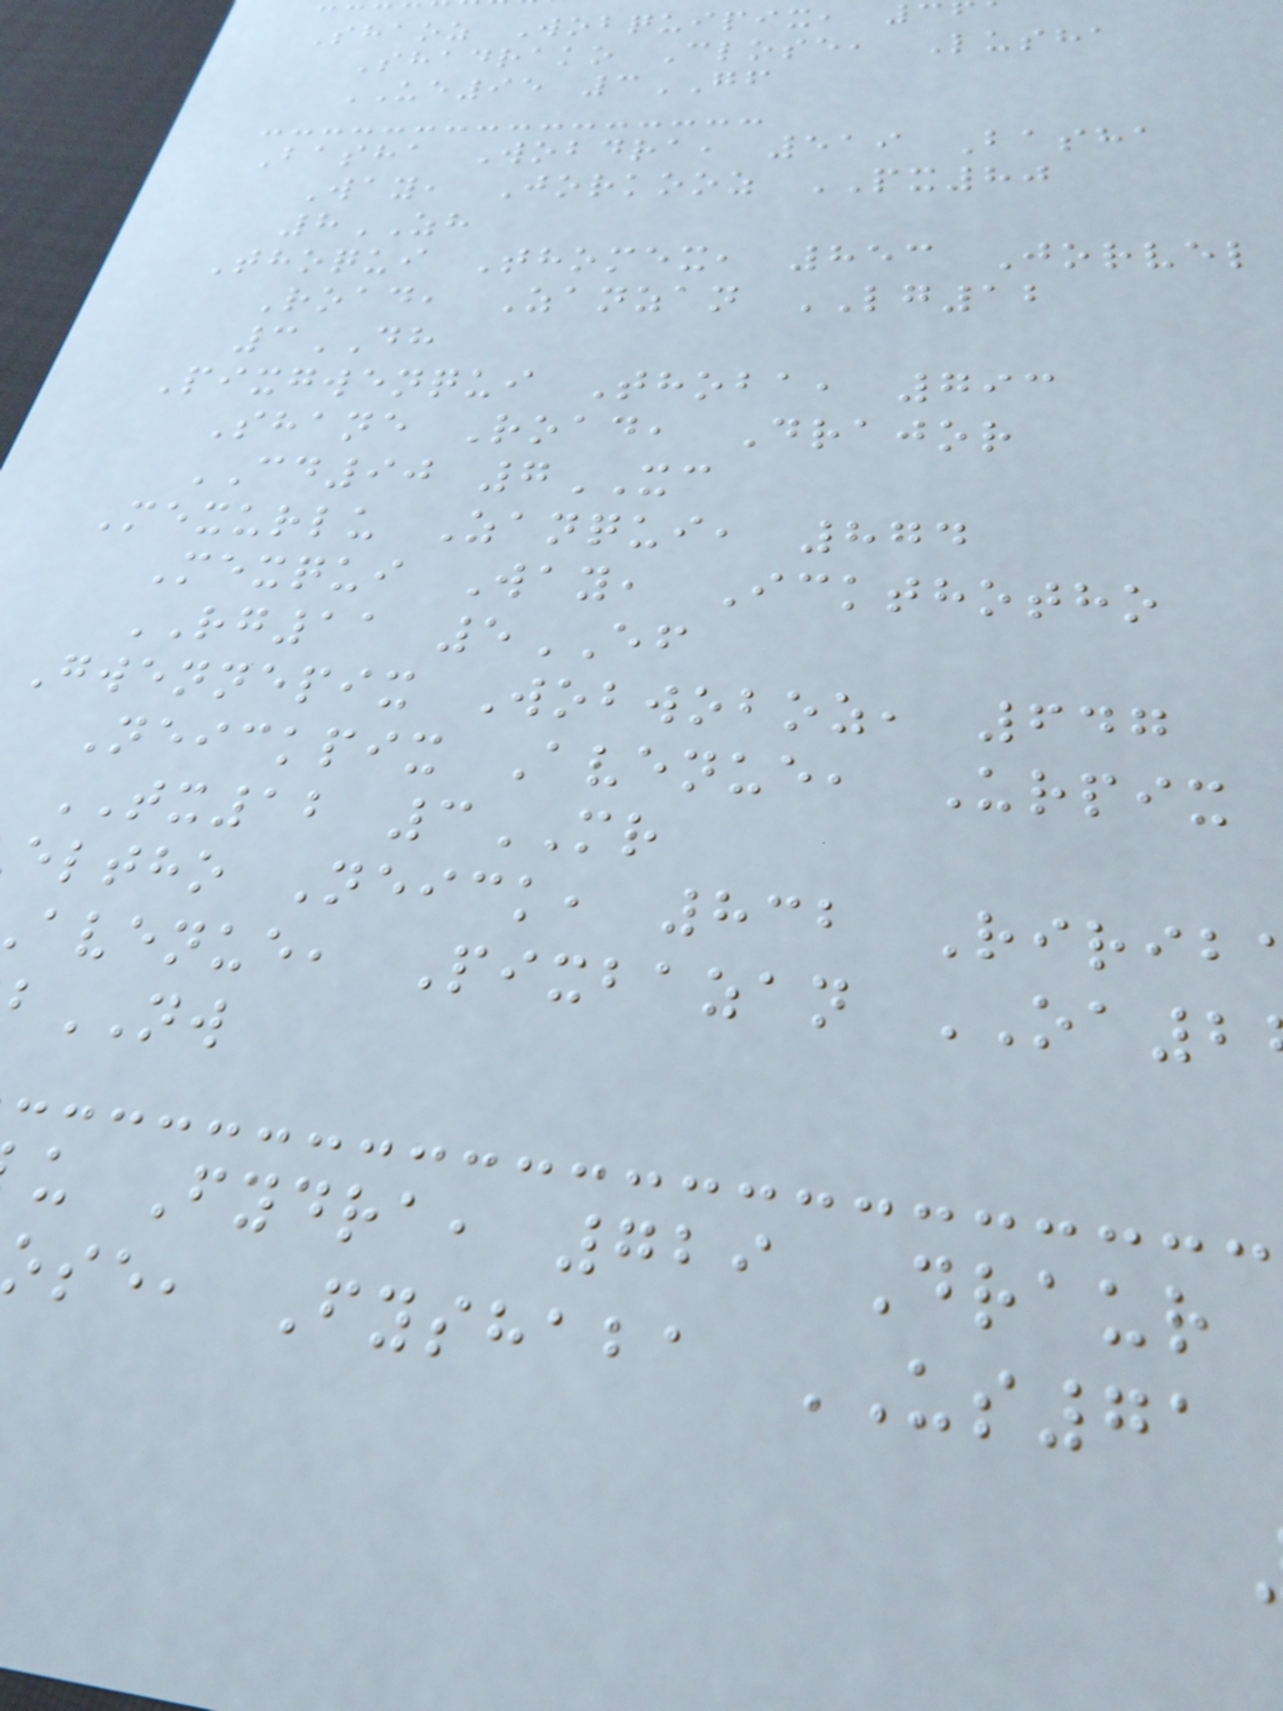Shaoz Wobquipix,
Shadrako Close, Lusha
UE95 3GF
Basha Wobdra, 519 Basha
Way, Jorkooz PX80
8ZH
Thoqui Thomex, 853 Jorvel
Road, Zanzan LG12
3DH
Pixgwenqui Thoba, 793
Shane Road, Drajor
CD90 7XC
Mexurlu Zanqui, 874
Mexqui Way, Ickthotho
RG11 5EF
Gwennepix Wobwoboz, 647
Neickpix Avenue, Urpix
TX12 3MR
eltho Neick, 832 Ririb
avenue, Pixbazan OA2
NW
u Fydra, 729 Draur
se, Fyshaba US71
